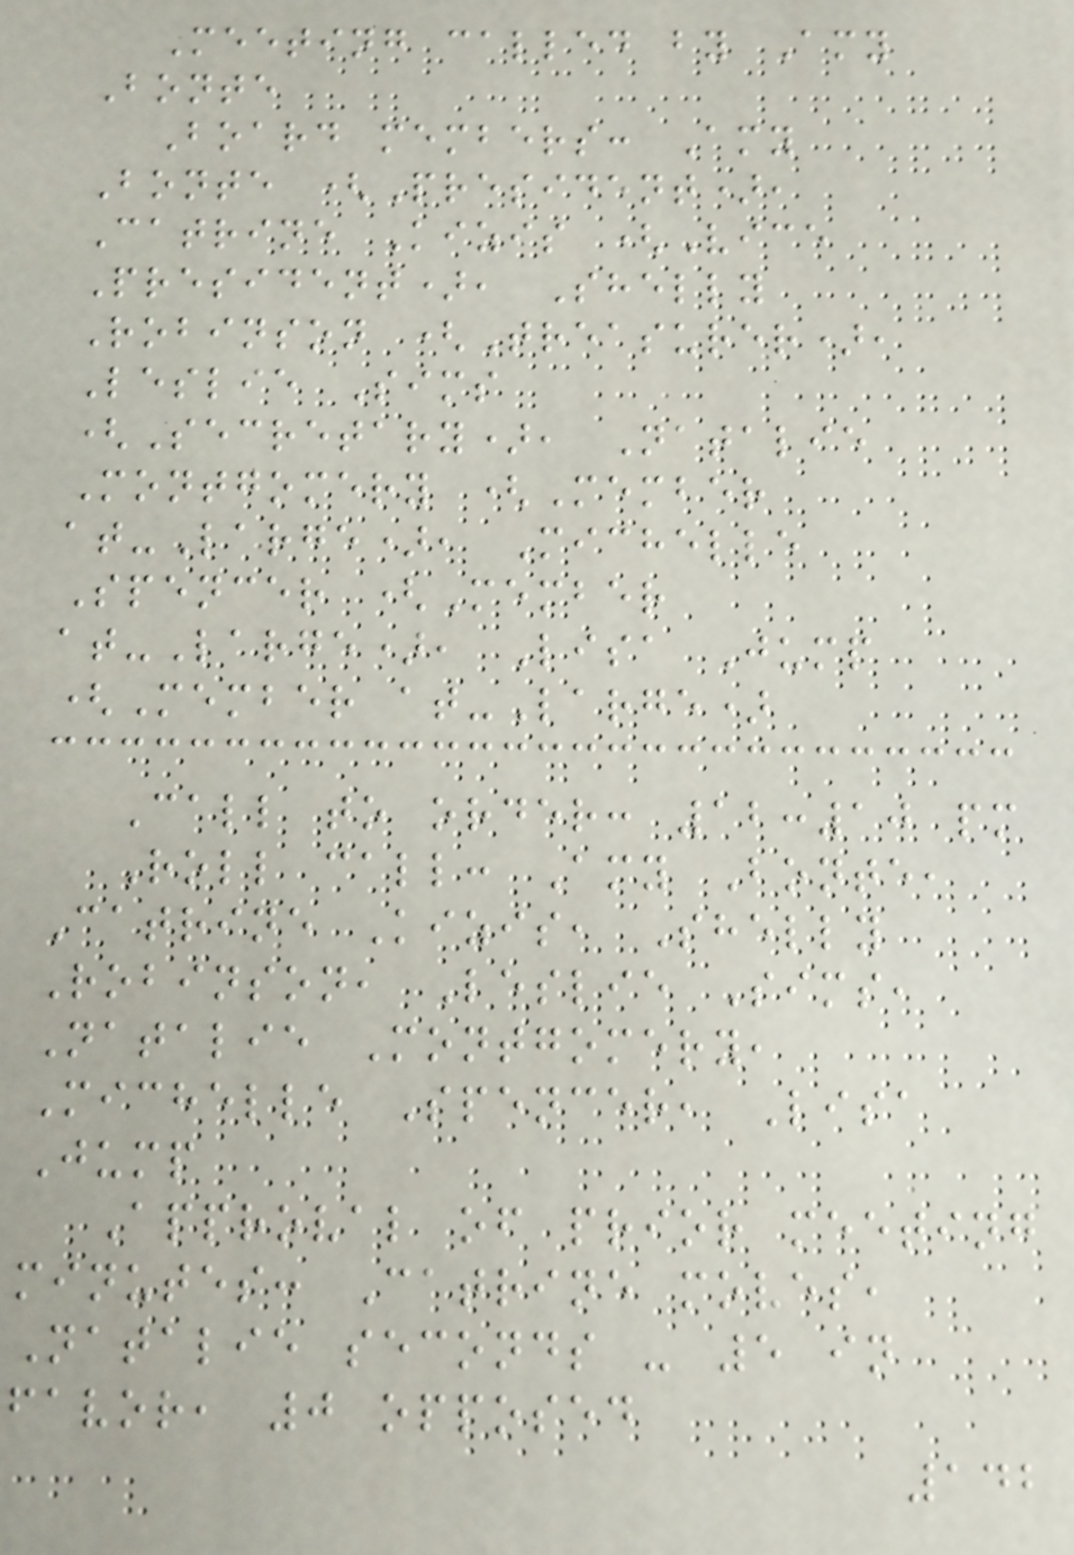Meeting called by Amy
Bonte
Board members: Amy
Bonte (President),
Catrine Kizis (Vice
President), Shelly
Robinson (Treasurer),
Leslie Sims
(Secretary), Natalie
Montgomery (Member
at-Large), Michelle
Spencer (Member
at-Large), Lisa Jump
(Member at-Large)
Call to order: 12:10 pm
Roll call: Amy Bonte,
Catrine Kizis, Shelly
Robinson, Leslie Sims,
Natalie Montgomery,
Michelle Spencer, Lisa
Jump
Approval of prior meeting
minutes: Catrine moves,
Natalie seconds - 5 in
favor, 0 opposed
142
